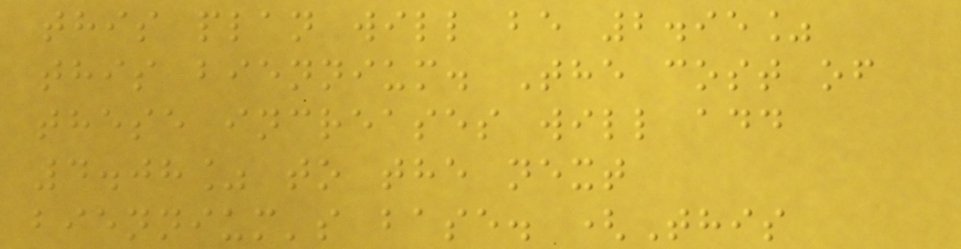this plan will be 2.95%
this biennium. The cost of
these increases will add
4.08% to the next
biennium's base. (This
